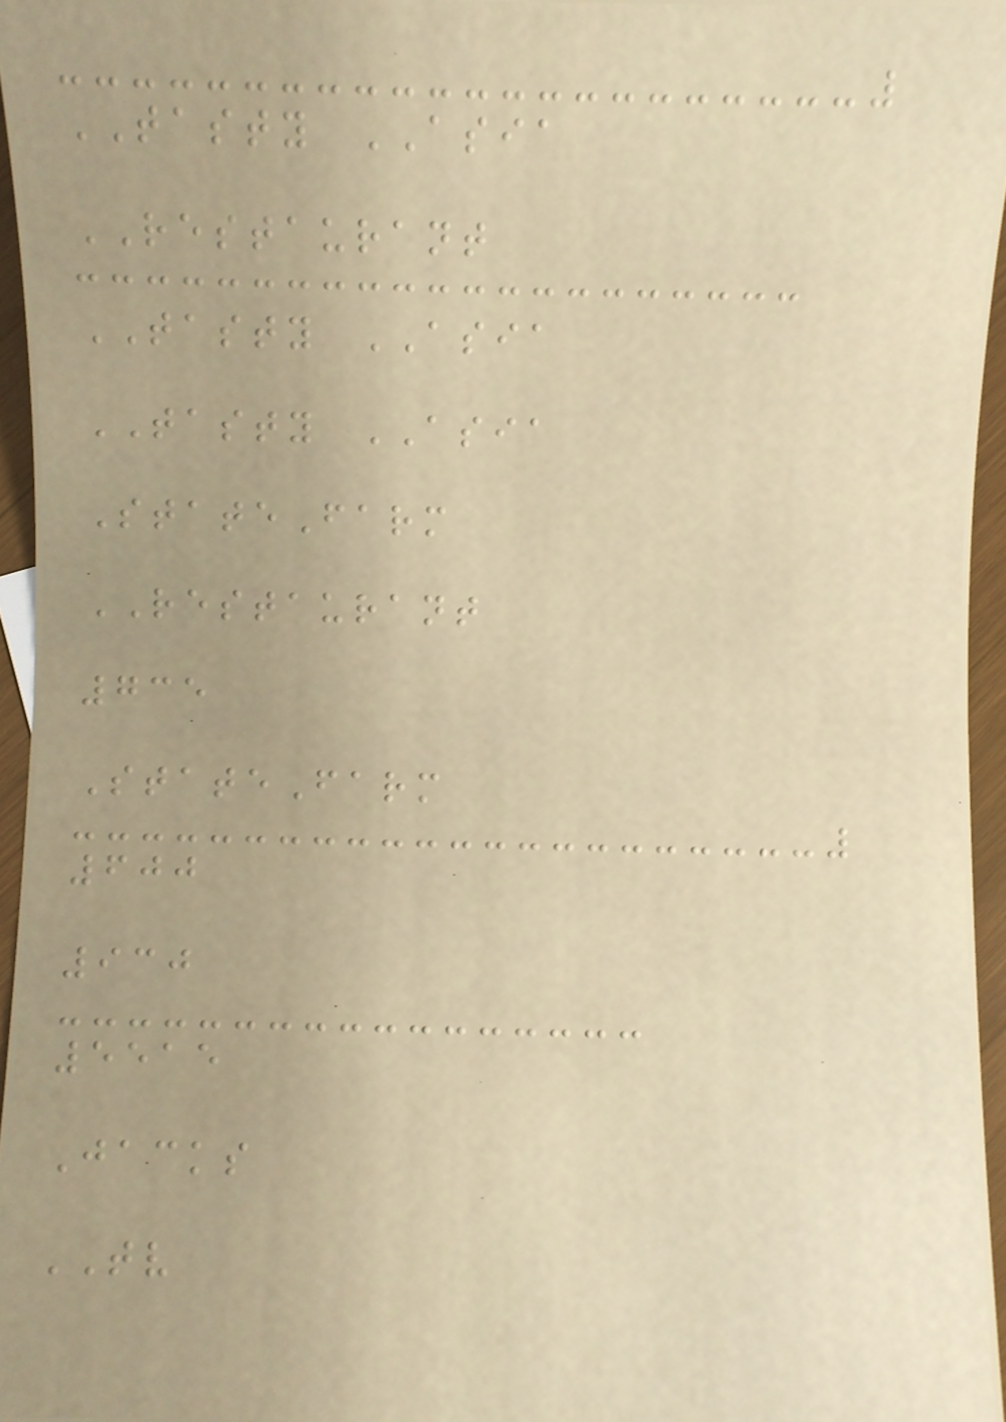TASTY ASIA
RESTAURANT
TASTY ASIA
TASTY ASIA
StateFarm
RESTAURANT
735
StateFarm
600
930
5515
Jacks
TV
